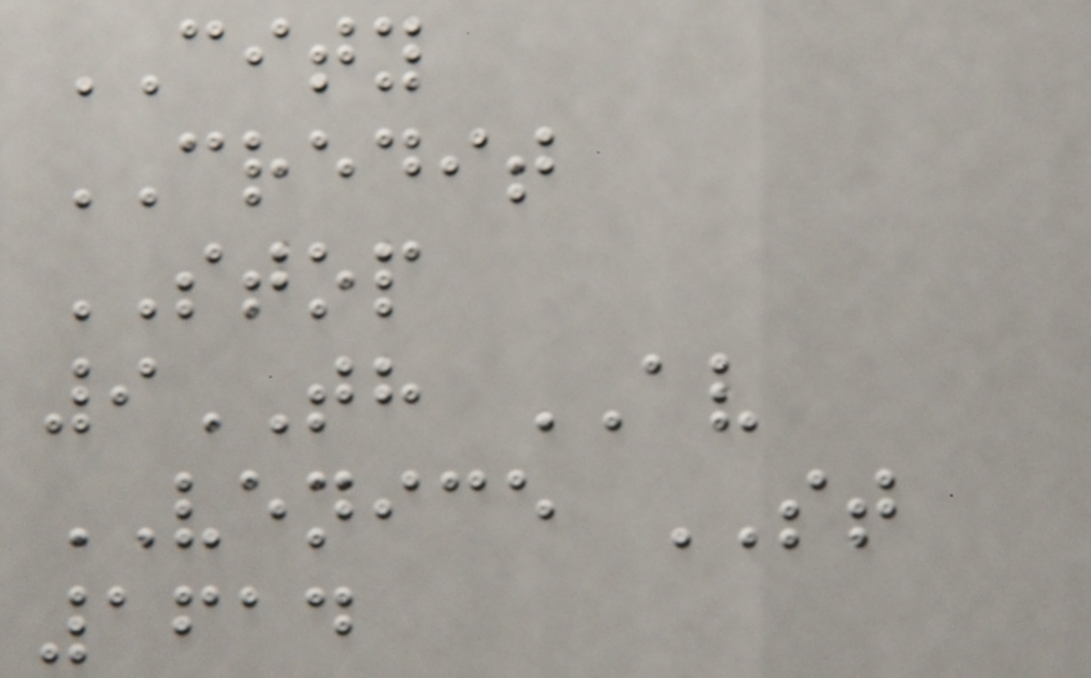CITY
CREDIT
STOP
9TH AV
VENICE ST
1614
